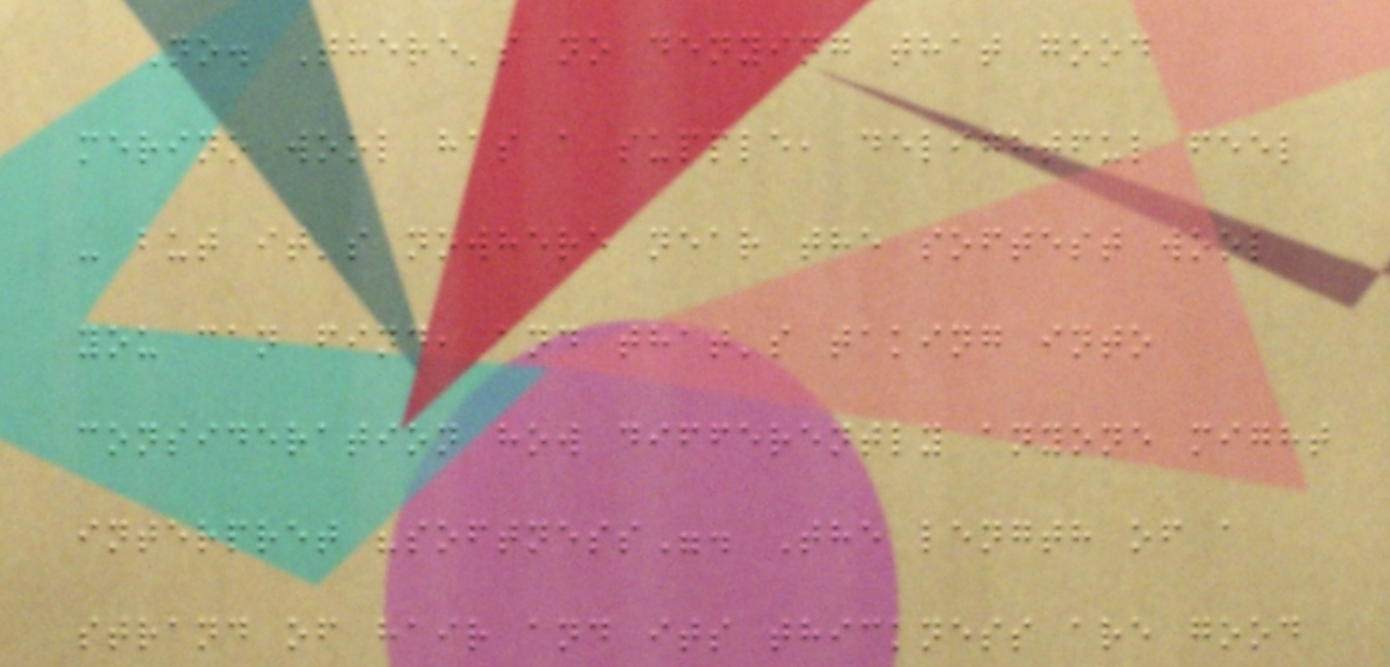No. There's no denying that good
merino wool has a supple, delightful feel
- but it's nowhere near the softest wool
you can find, and that's taking into
consideration how differently anyone might
interpret "softness". The length of a
strand of hair and its thickness are good
